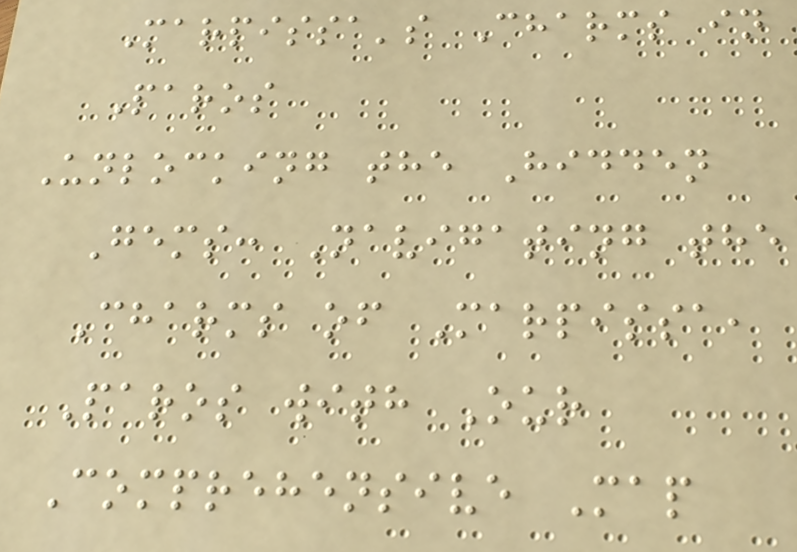Marpissa's Charms in
Paros
Unlocking the Hidden
Gems: Navigating the
Charms of Marpissa,
Paros with Our
Comprehensive Map
